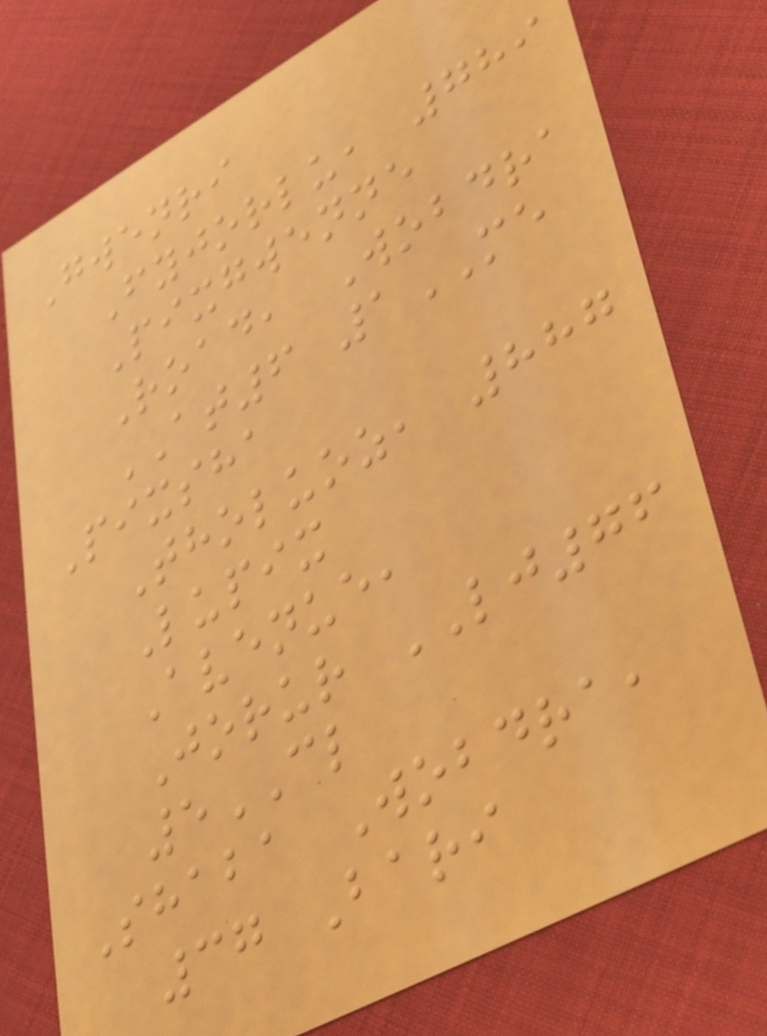Gwenri
Fyjorlu, 789
Pixgwenne
Road, Wobdra
AT6 1ME
Pixsha
Tholuoz, 887
Lupix
Avenue,
Jorur LJ76
5CL
Shaba Wobdra,
37 Bari
